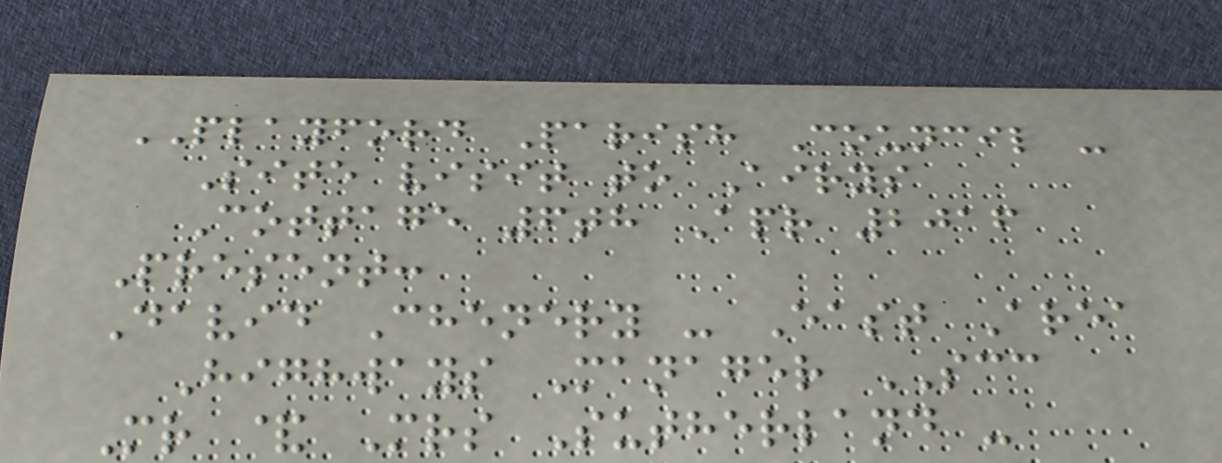PLAYFORD Parish Council -
Site visit to Airys
Cottage 6th Apr 2016
Present:
David Chenery - East Area
Highways Manager SCC
Mr & Mrs Sutherland -
